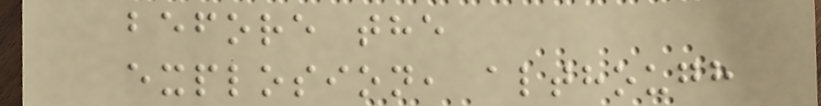before the
explosion, although
